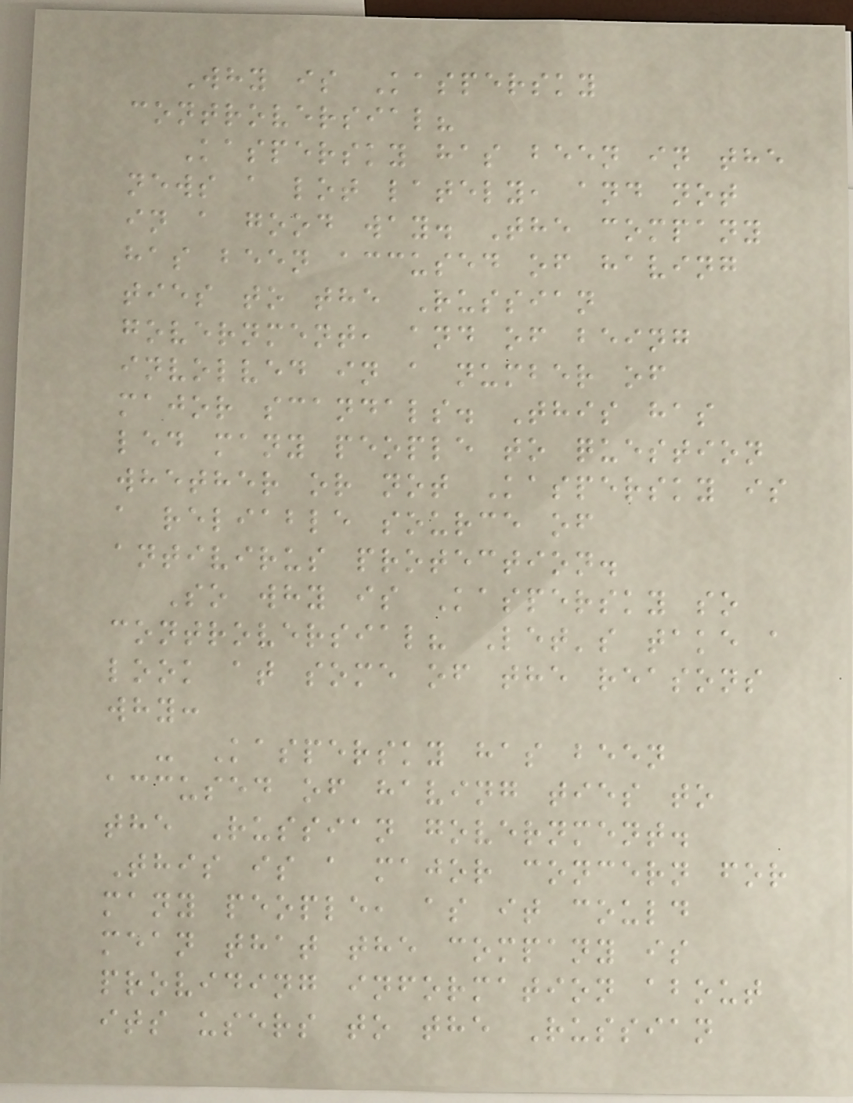Why is Kaspersky
controversial?
Kaspersky has been in the
news a lot lately, and not
in a good way. The company
has been accused of having
ties to the Russian
government, and of being
involved in a number of
major scandals. This has
led many people to question
whether or not Kaspersky is
a reliable source of
antivirus protection.
So why is Kaspersky so
controversial? Let's take a
look at some of the reasons
why:
- Kaspersky has been
accused of having ties to
the Russian government.
This is a major concern for
many people, as it could
mean that the company is
providing information about
its users to the Russian
